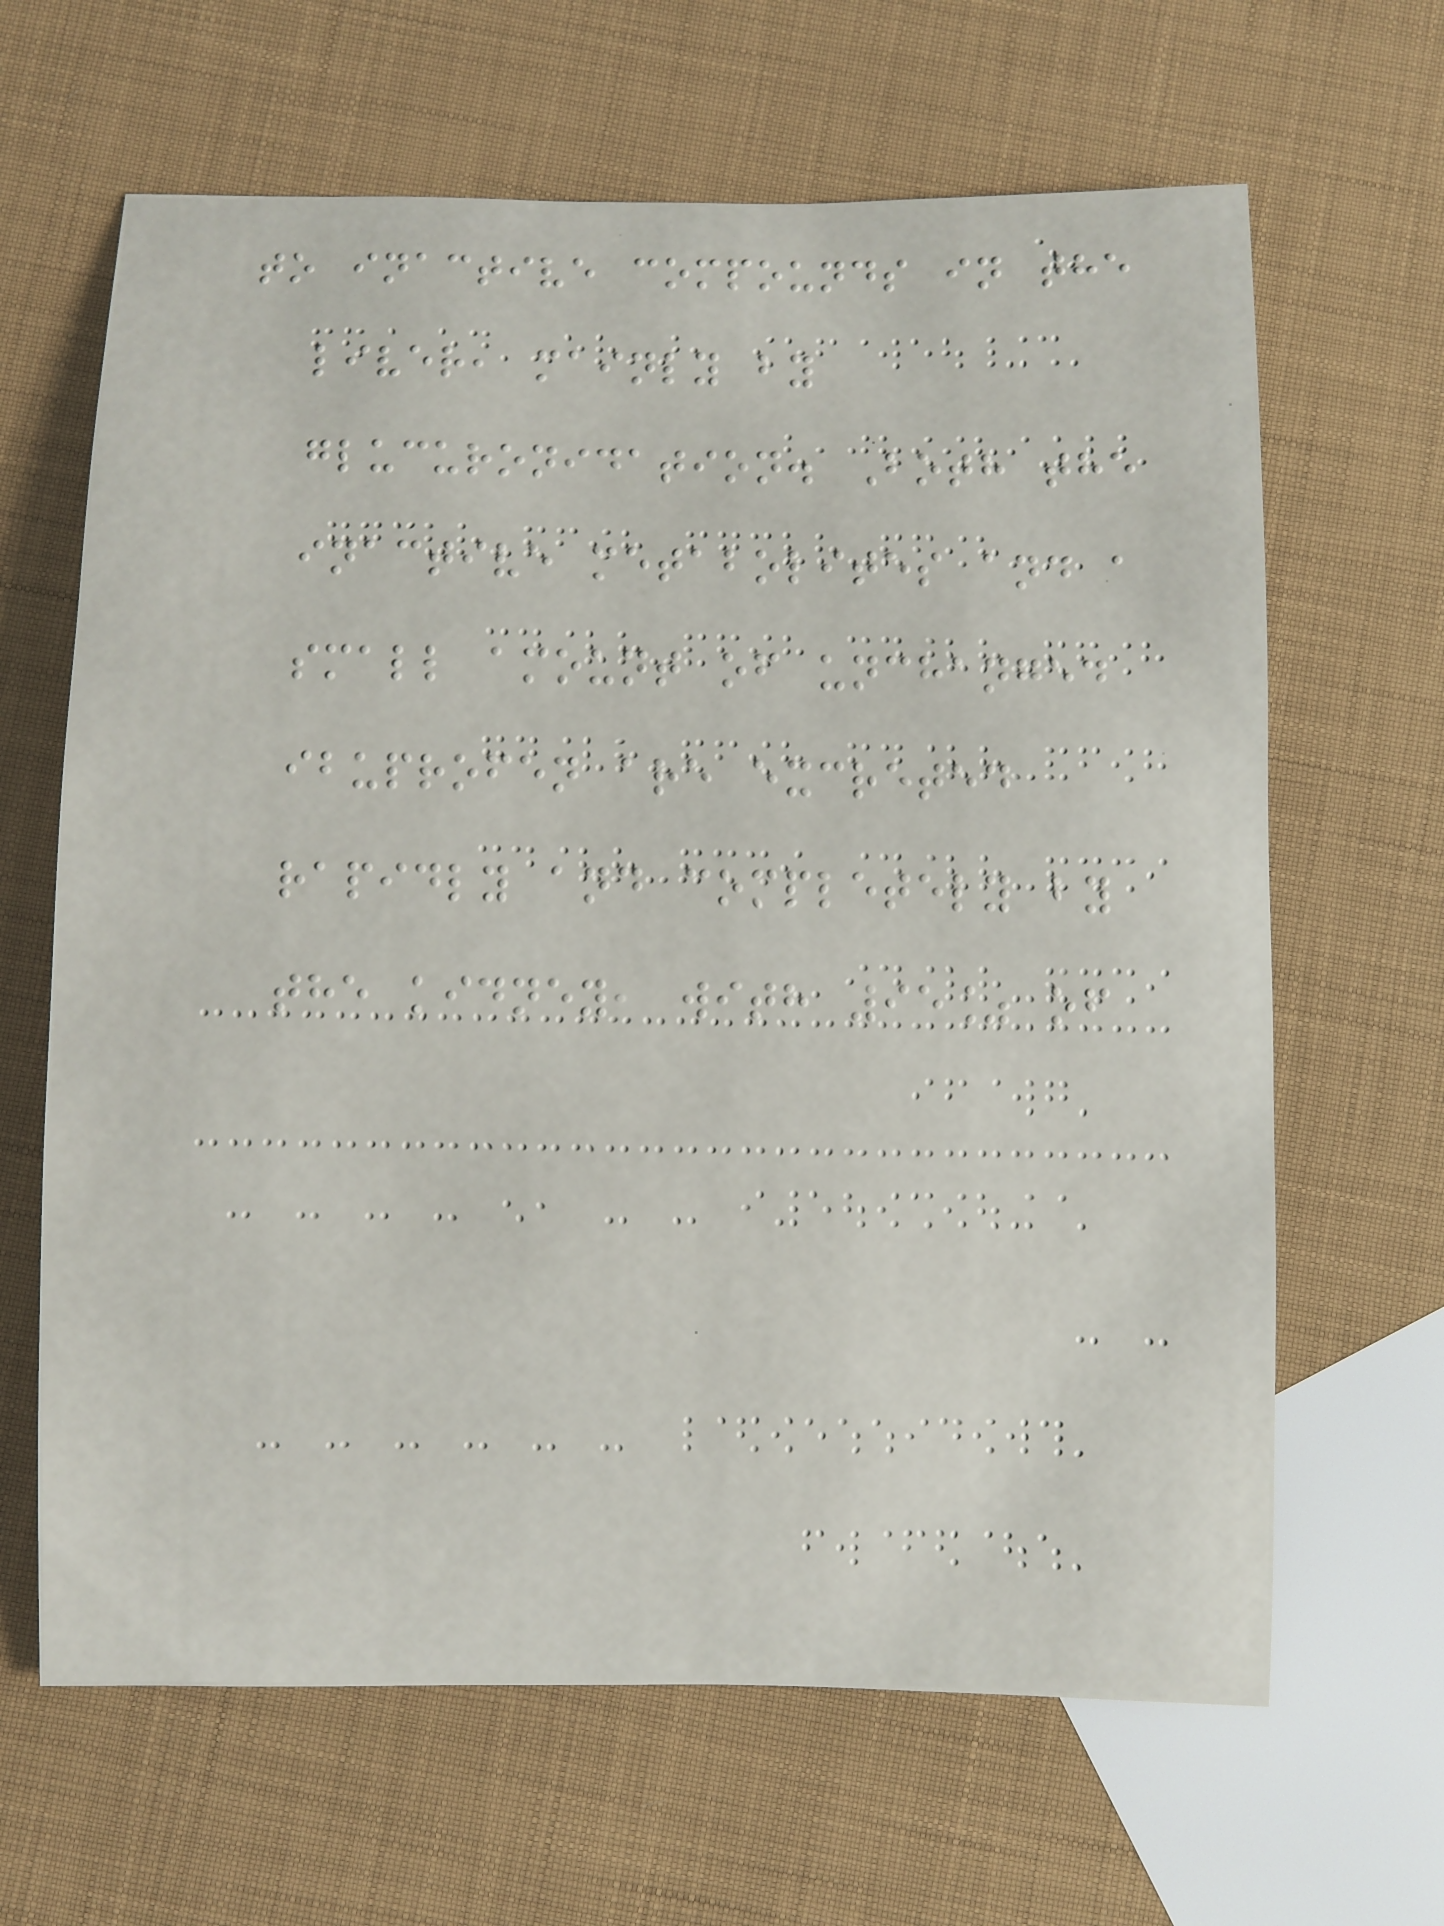to inactive compounds in the
liver, mainly by
glucuronidation. Both the
inactive metabolites and a
small amount of unchanged
ibuprofen are excreted
rapidly and completely by
the kidney, with 95% of
